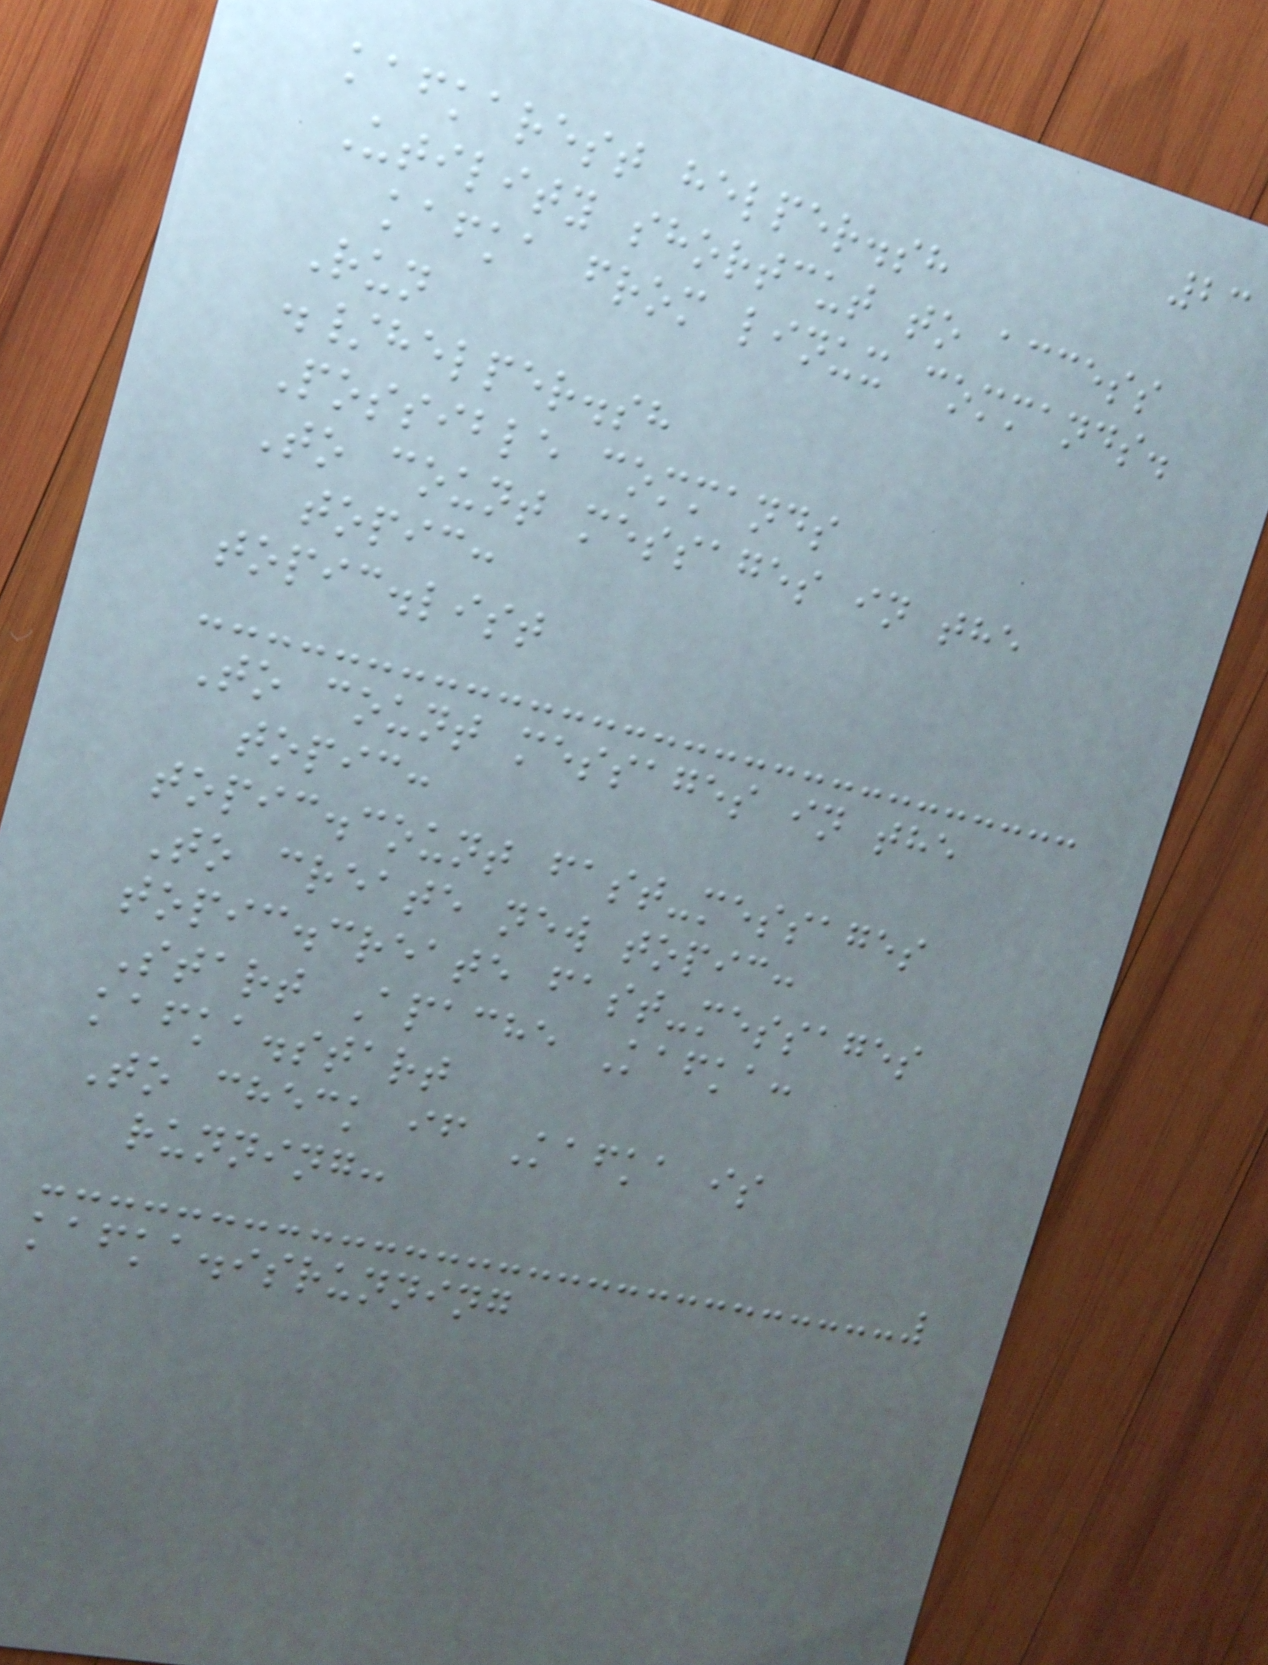23
kafkarest helper.sh
Utility shortcut to access
kafka from linux commands.
Run
./helper.sh
Possible commands
To count messages in the
topic:
topic.list
To count messages in the
topic:
topic.count fast-messages
To create new topic:
topic.create fast-messages
Start Apache Kafka:
kafka.start
To check if Kafka is
running:
kafka.isrunning
